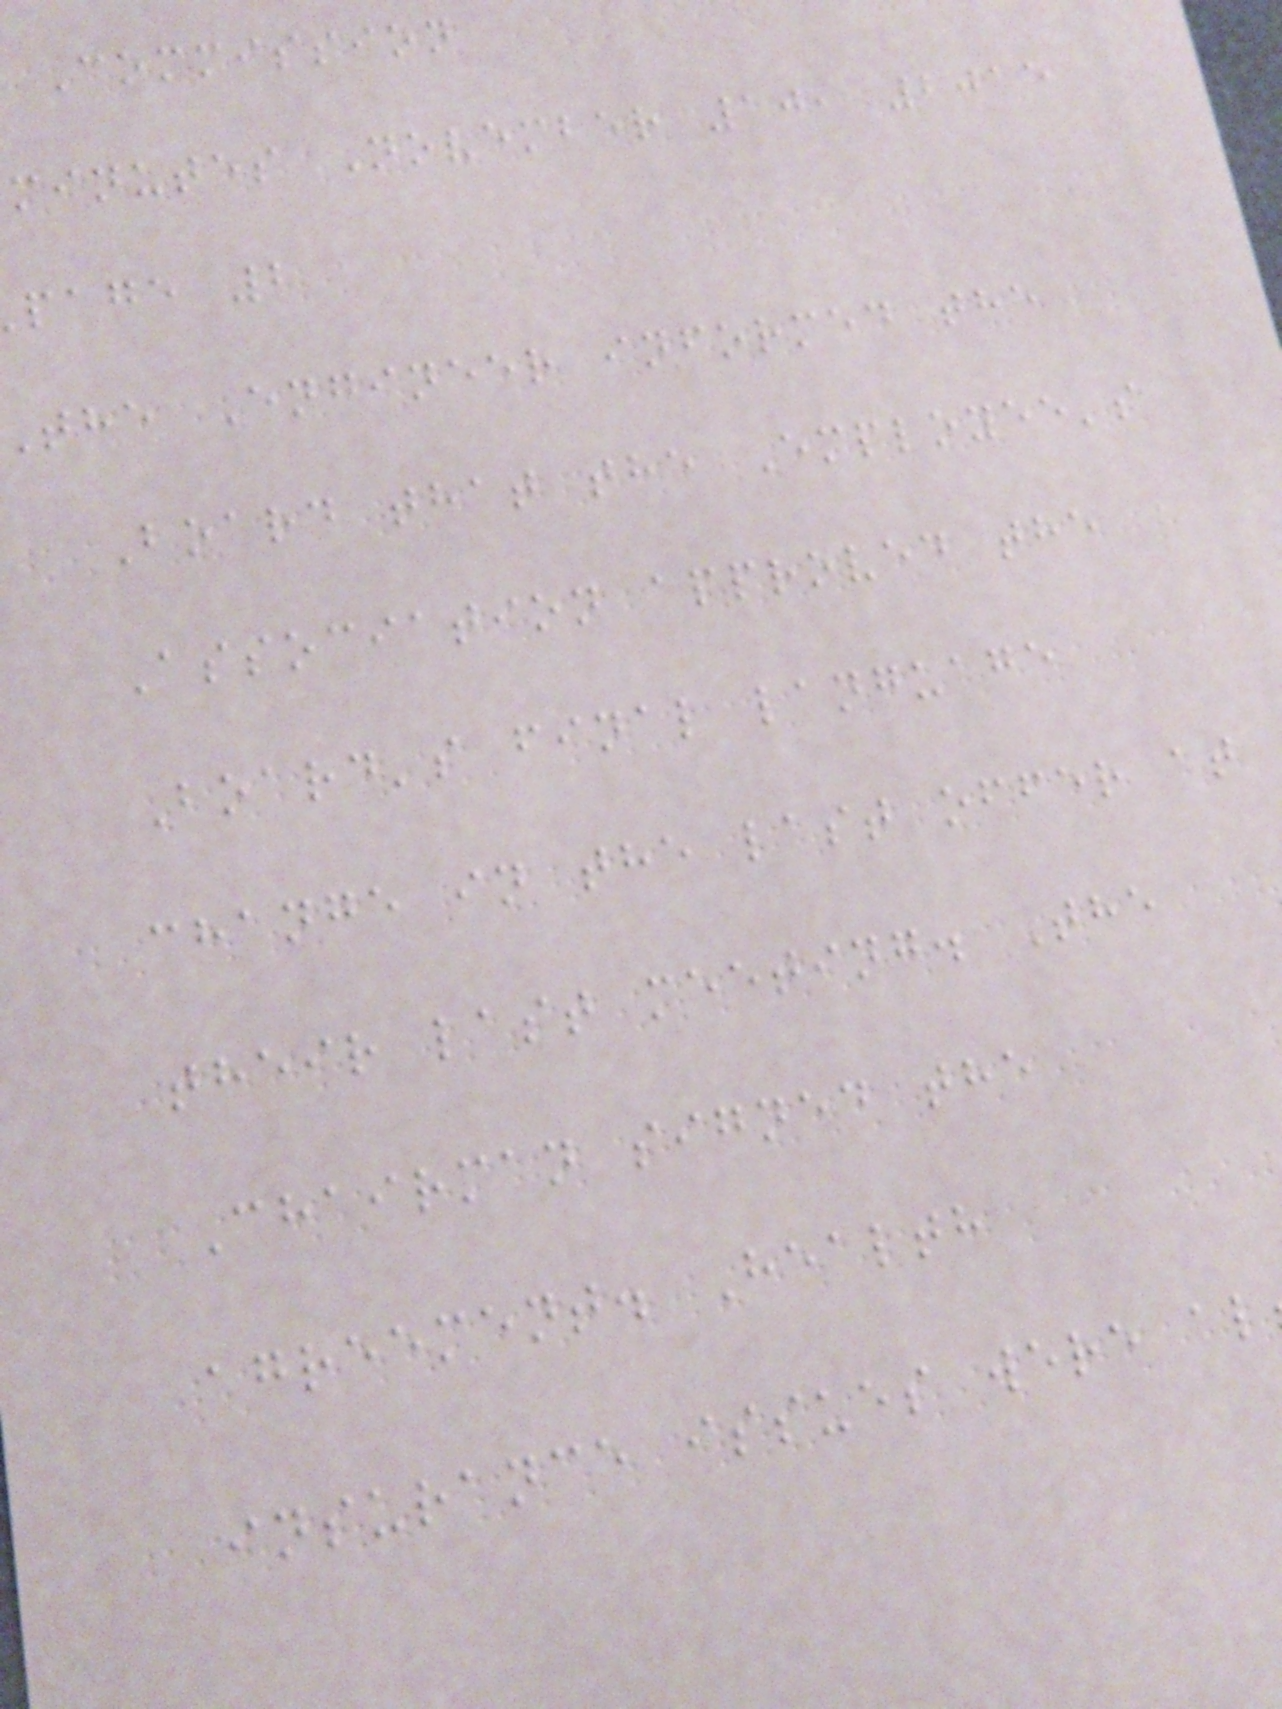Commission
minutes November 10, 2015
page 2
the Engineer informed the
Board that the Employee's
Association approved the
Board's final language
change in the last offer at
their last meeting. The
Chairman signed the
agreement. Health
insurance issues were al
